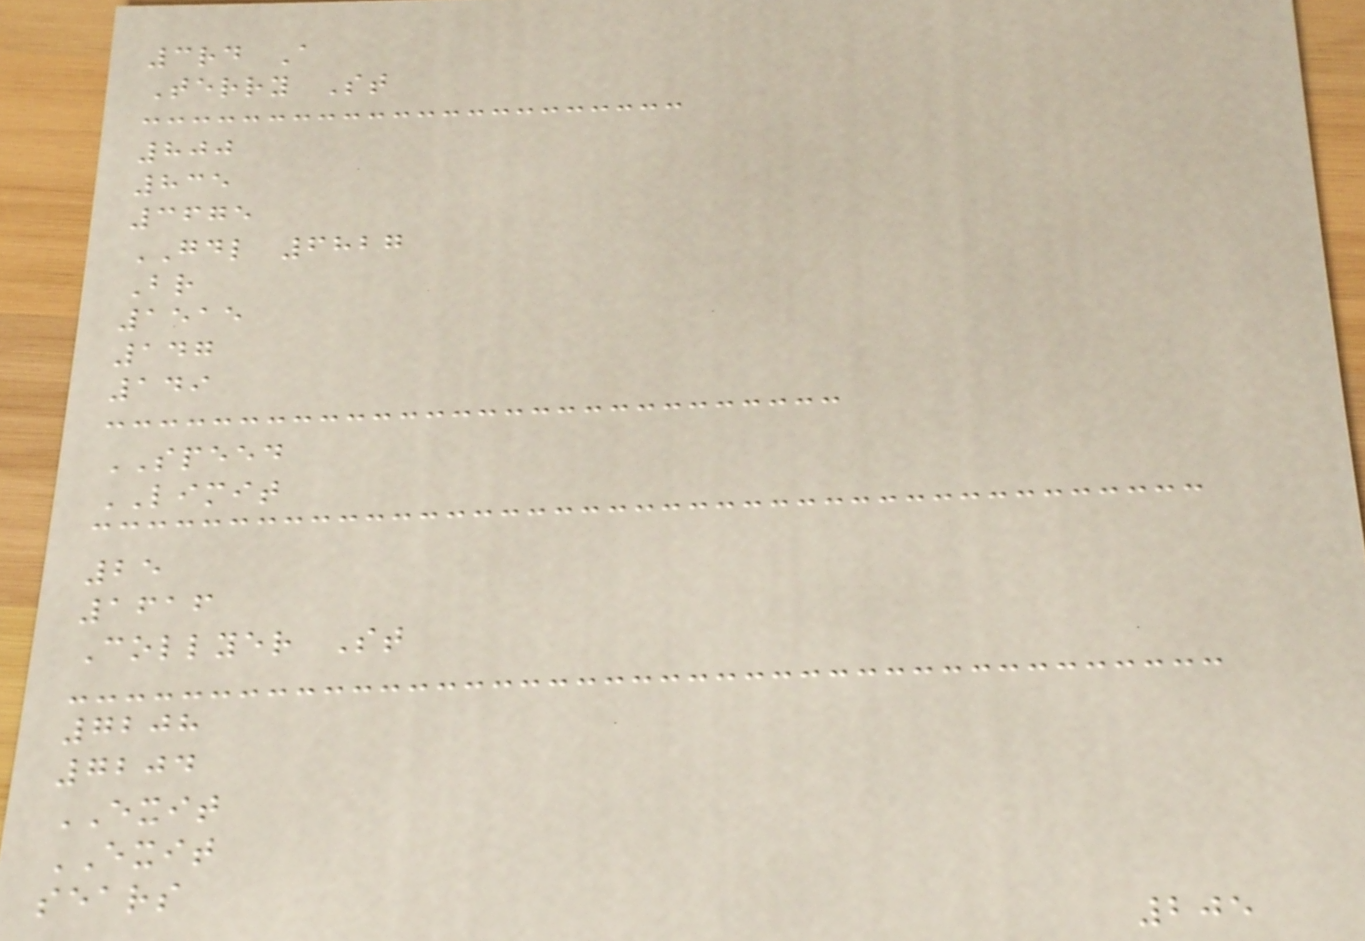3rd A
Terry St
800
835
3675
GDL 6827
Br
1515
147
149
SPEED
LIMIT
25
1616
Collyer St
7208
7204
EXIT
EXIT
sears
205
